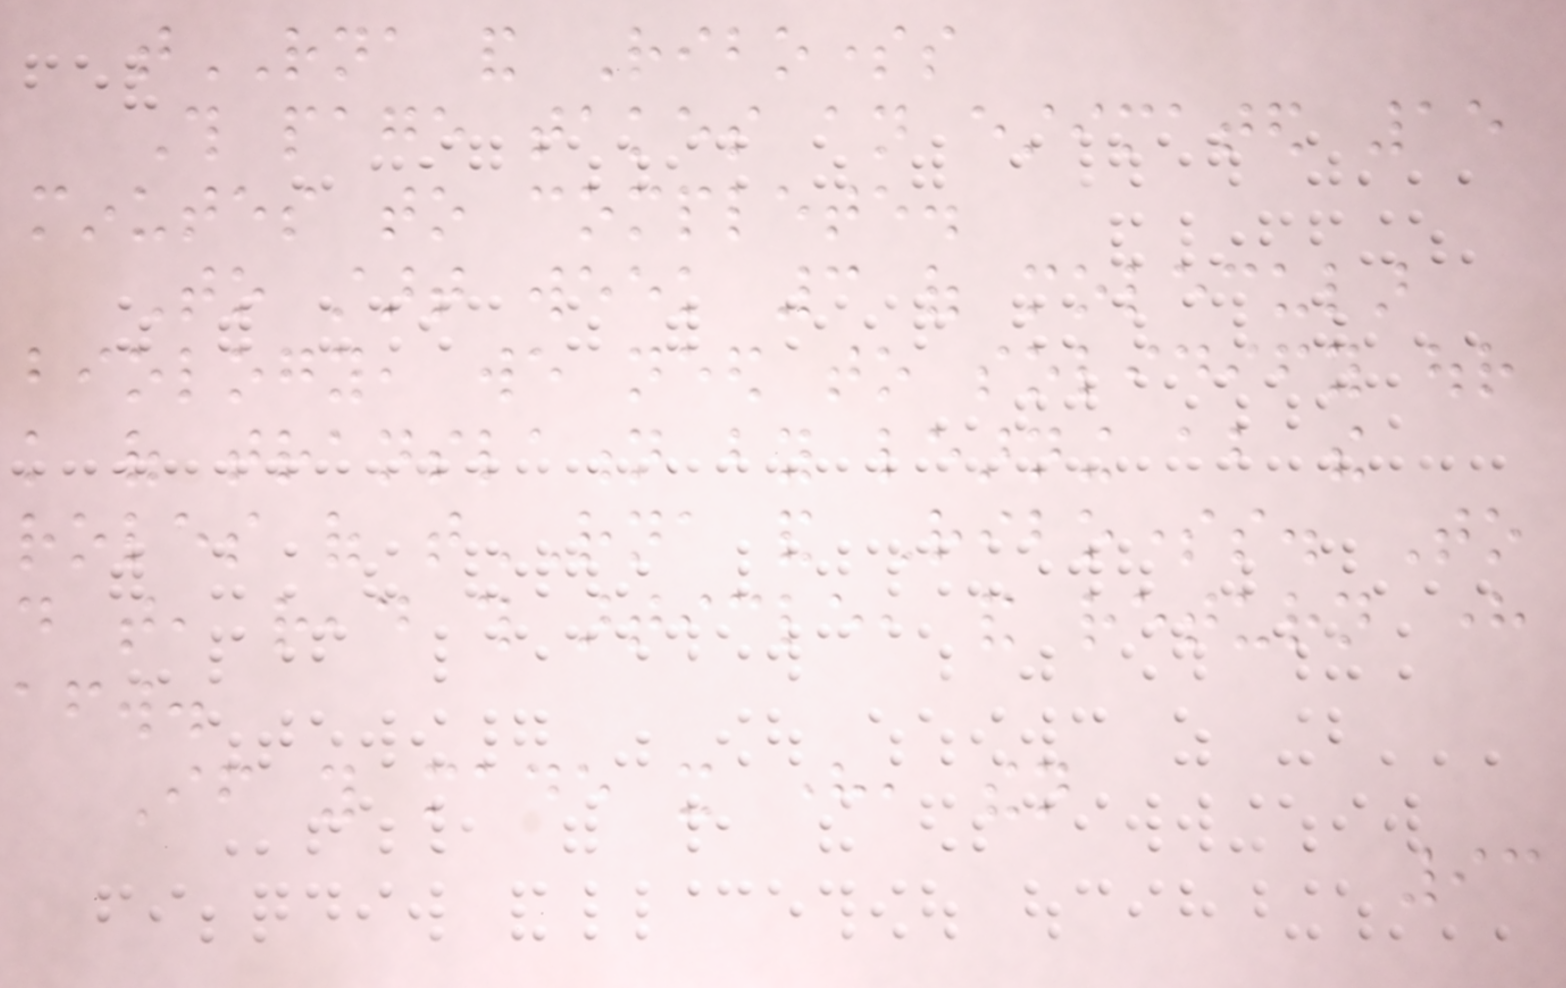tRNA and Ribosomes
This page takes an estimated 15
minutes to complete.
To start week 3 of molecular
biology, we need to solidify our
knowledge of translation by learning about the
roles of tRNA and Ribosomes. To
do that, read this article, and return here
afterward.
If you made it here, then
93
